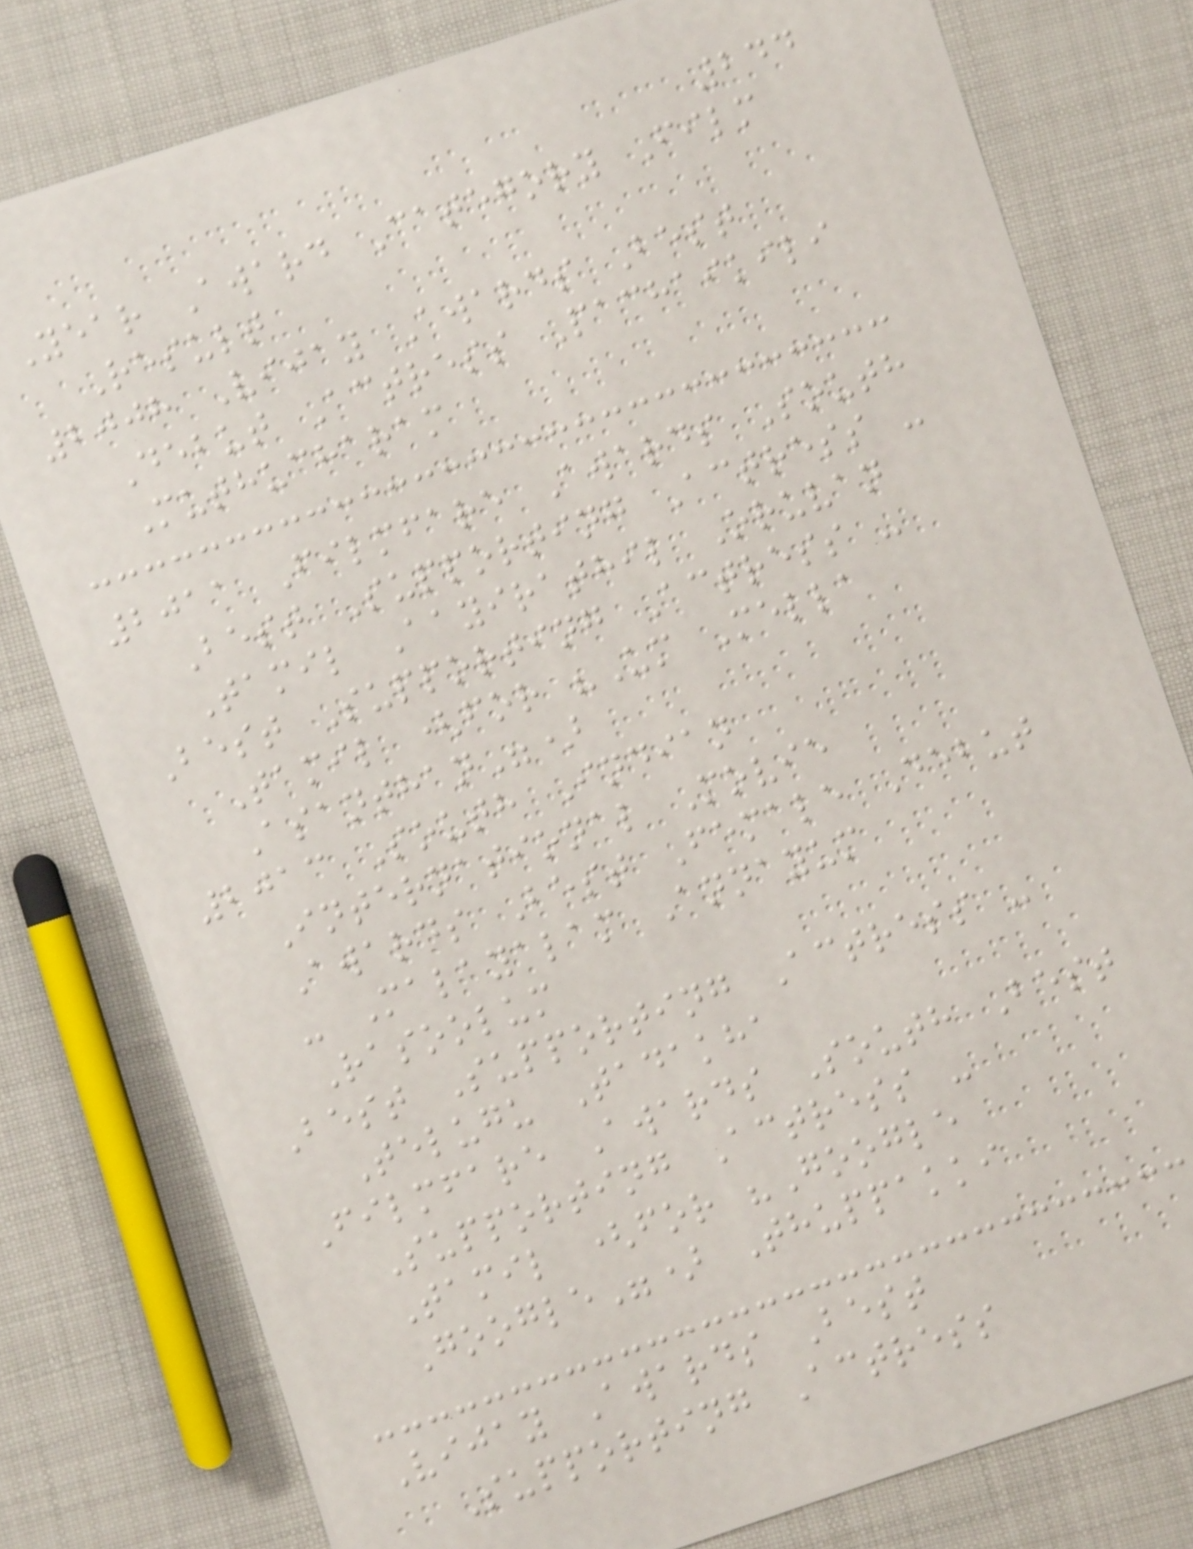244
Year Award Category Film
Result
2008 Vijay Awards Best
Debut Actress Pachaikili
Muthucharam
2011 Filmfare Awards South
Best Supporting Actress -
Tamil Aayirathil Oruvan
Best Supporting Actress -
Tamil (for "Um Mella
Asanthan")
2013 South Indian
International Movie
Awards Best Female Debut
- Malayalam Annayum
Rasoolum
Best Supporting Actress -
Telugu Tadakha
Filmfare Awards South Best
Supporting Actress -
Tamil (for "Google
Google") Thuppakki
Vijay Awards Best
Supporting Actress
